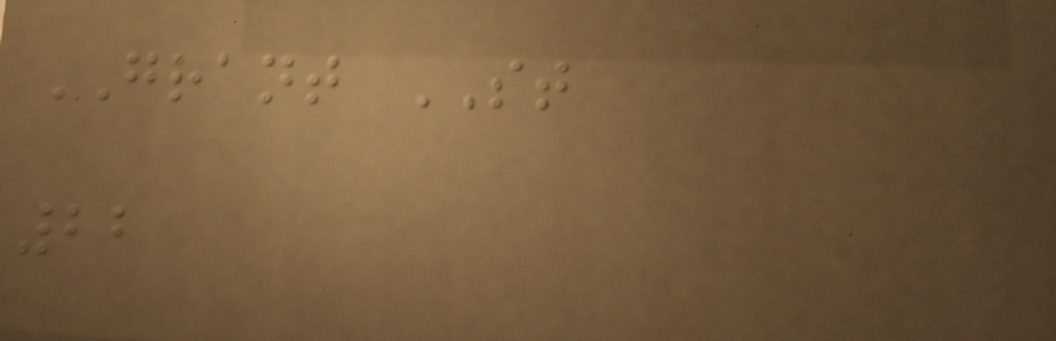GRANT ST
22
